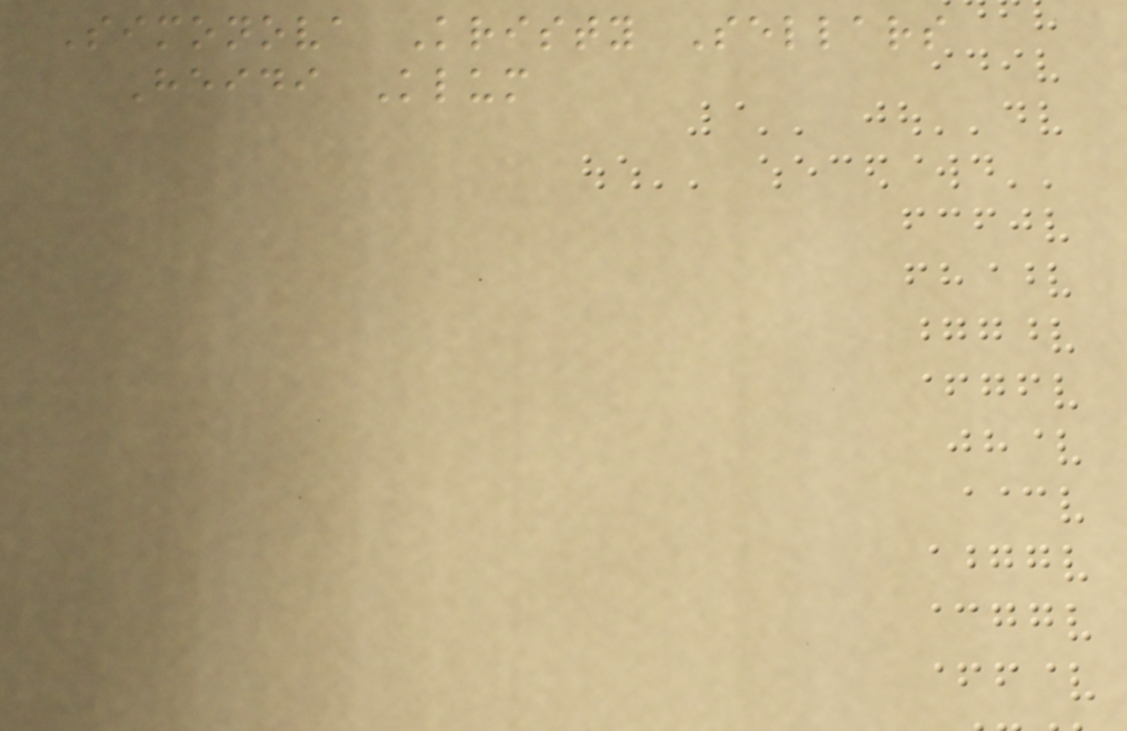Simonova Kristy Sellars
Heidi Klum
